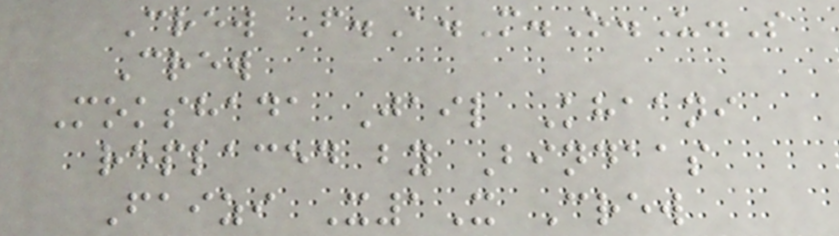Crew F.A.M.O.U.S
Crew
Mokshada Jail Khaani
replaced by Bindaas
Faizi X1X Crew
